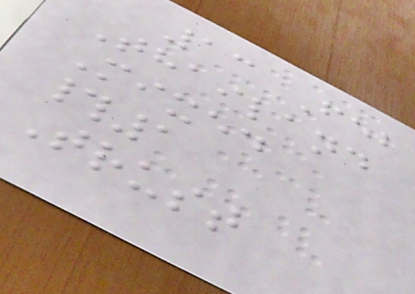13 Feb
Thailand
Mixed
#1
Trust
